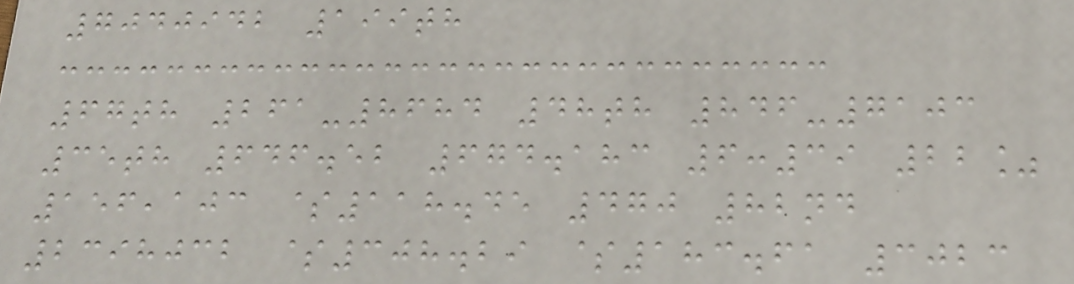7040942 199th
67th 261-8684 48th 846-7103
35th 646.52 674.183 6:39 22%
156,103 $118.45 470 82nd
2398032 $308.29 $183.61 3023
